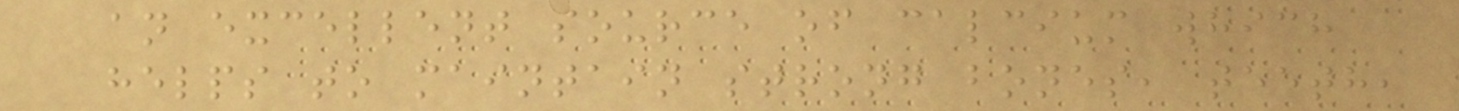an excellent source of calcium which
helps to maintain strong bones, teeth,
